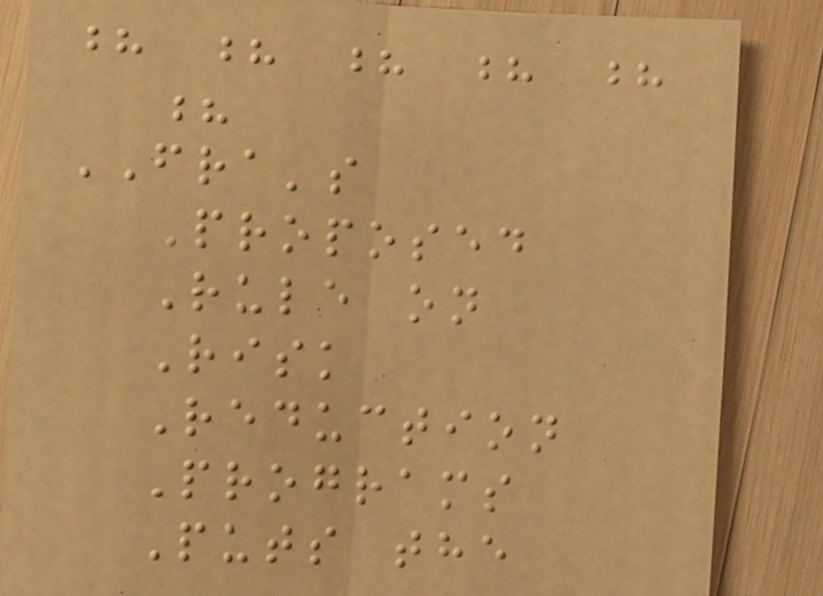? ? ? ? ?
?
FRA's
Proposed
Rule on
Risk
Reduction
Programs
Puts the
